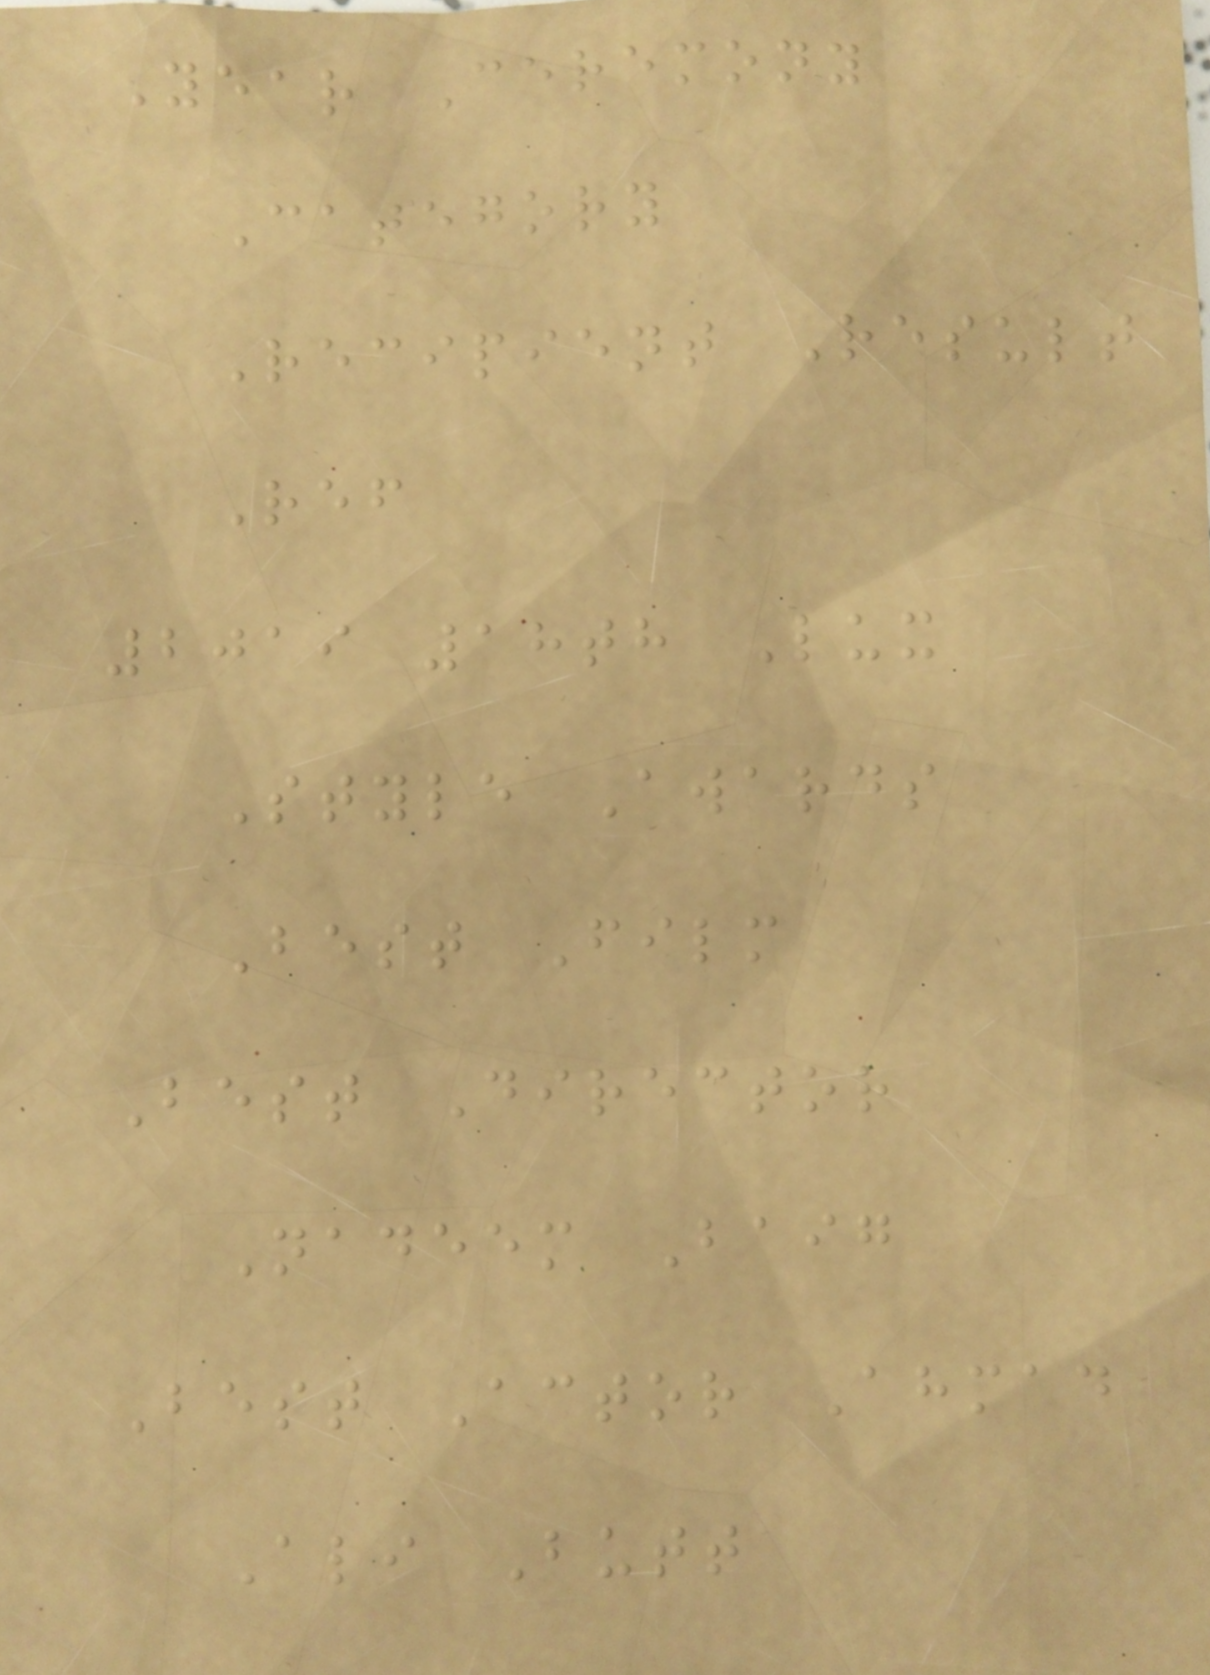Year Ceremony
Category
Recipient Result
Ref
2019 18th Lux
Style Awards
Best Film
Best Director
Nadeem Baig
Best Actor Ahmad
Ali Butt
